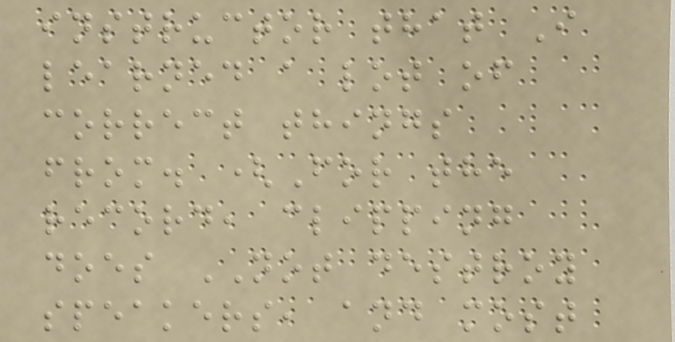instructor that I
learned a lot of
correct things
from. (For the
record, clipping
does NOT destroy
speakers, and most
